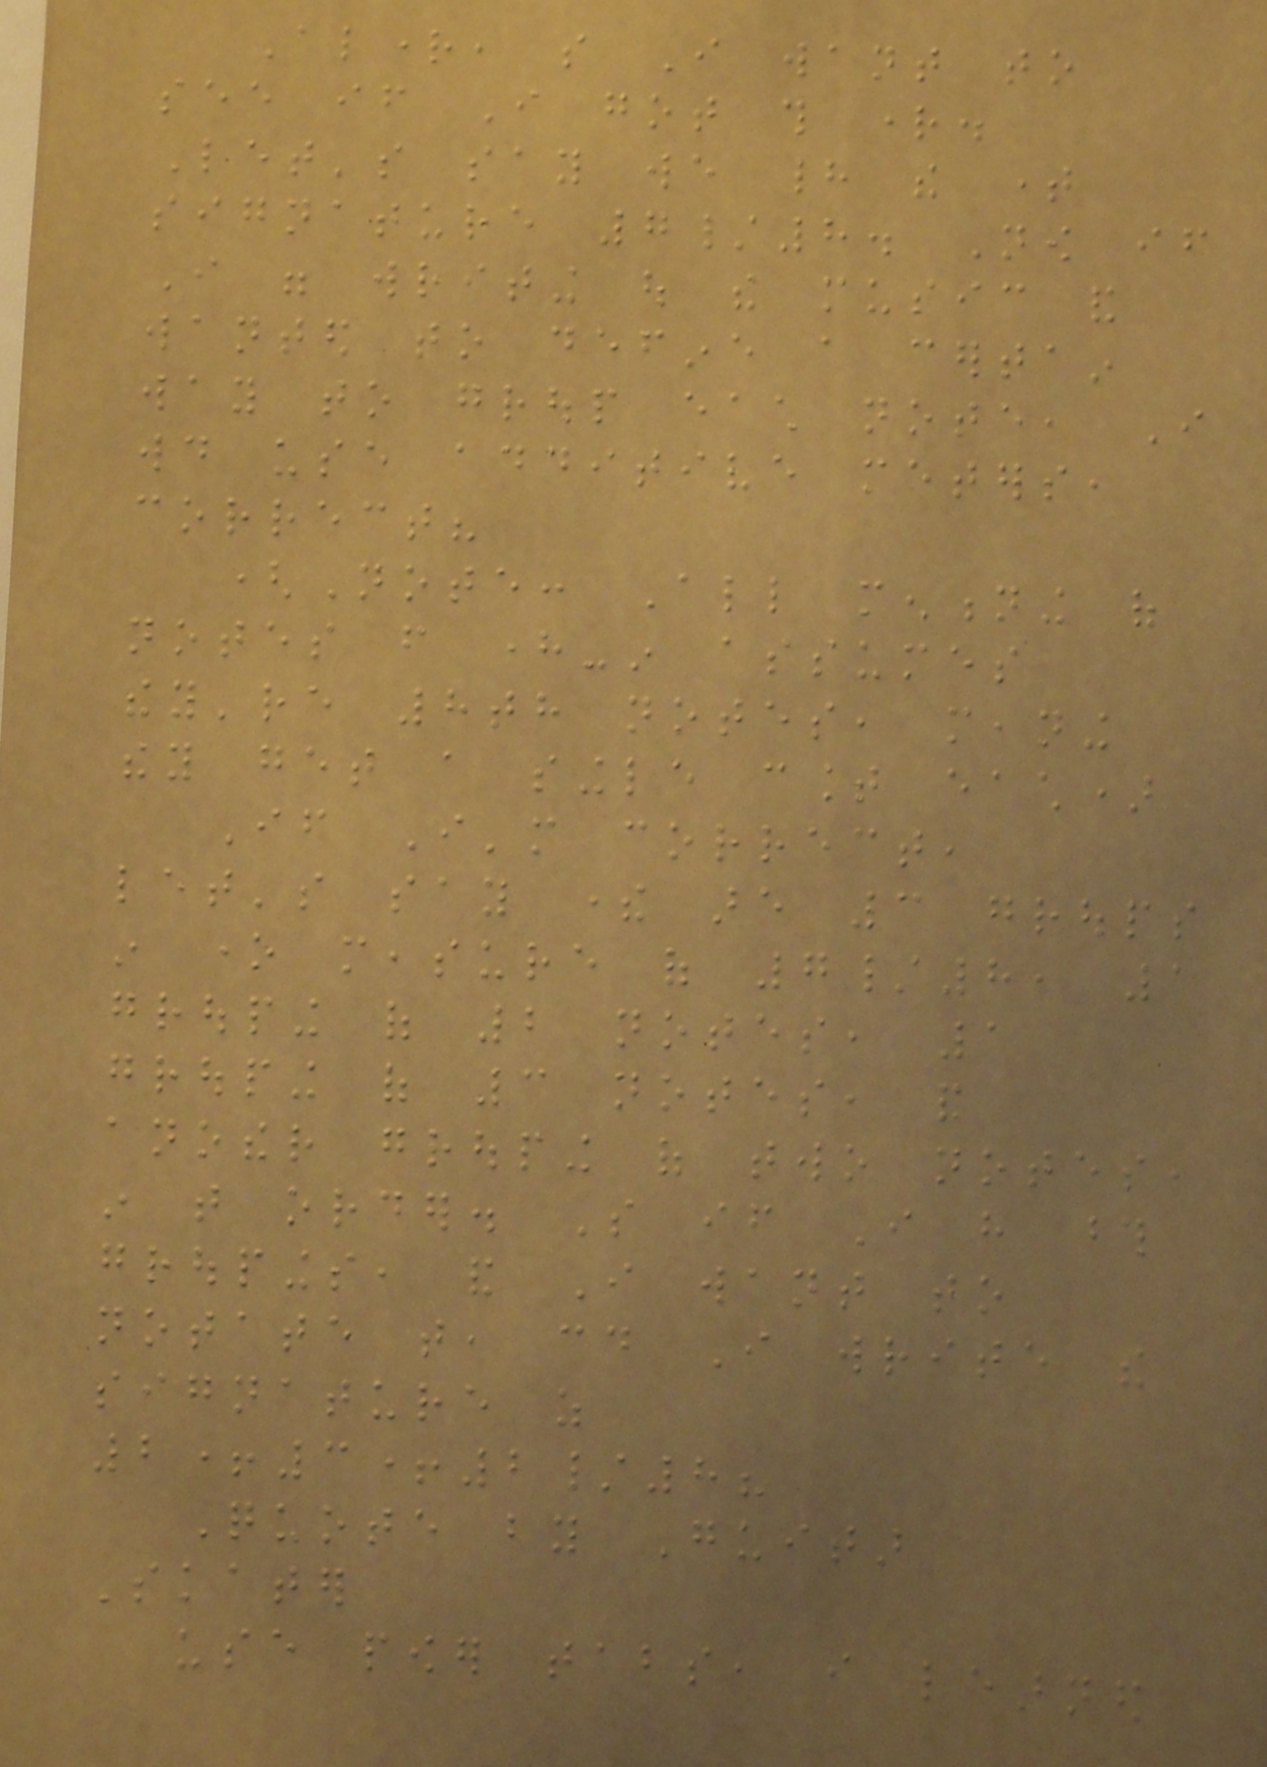Alright, so I want to
see if I got this right.
Let's say we had the time
signature 7/8. Now if
I were writing out the music and
wanted to define a certain
way to group each note, I
would use additive meters,
correct?
(Note: All mentioning of
notes from here-in assumes
they're 8th notes, meaning
they get a single count each)
If I'm correct,
let's say there are 3 groups
in one measure of 7/8, 1
grouping of 2 notes, 1
grouping of 3 notes, and
another grouping of two notes,
in that order. So if I have those
groupings, and I want to
notate that, could I write the
signature as
2+3+2/8?
Quote by Guitar
Skater
use power tabs, i learned
